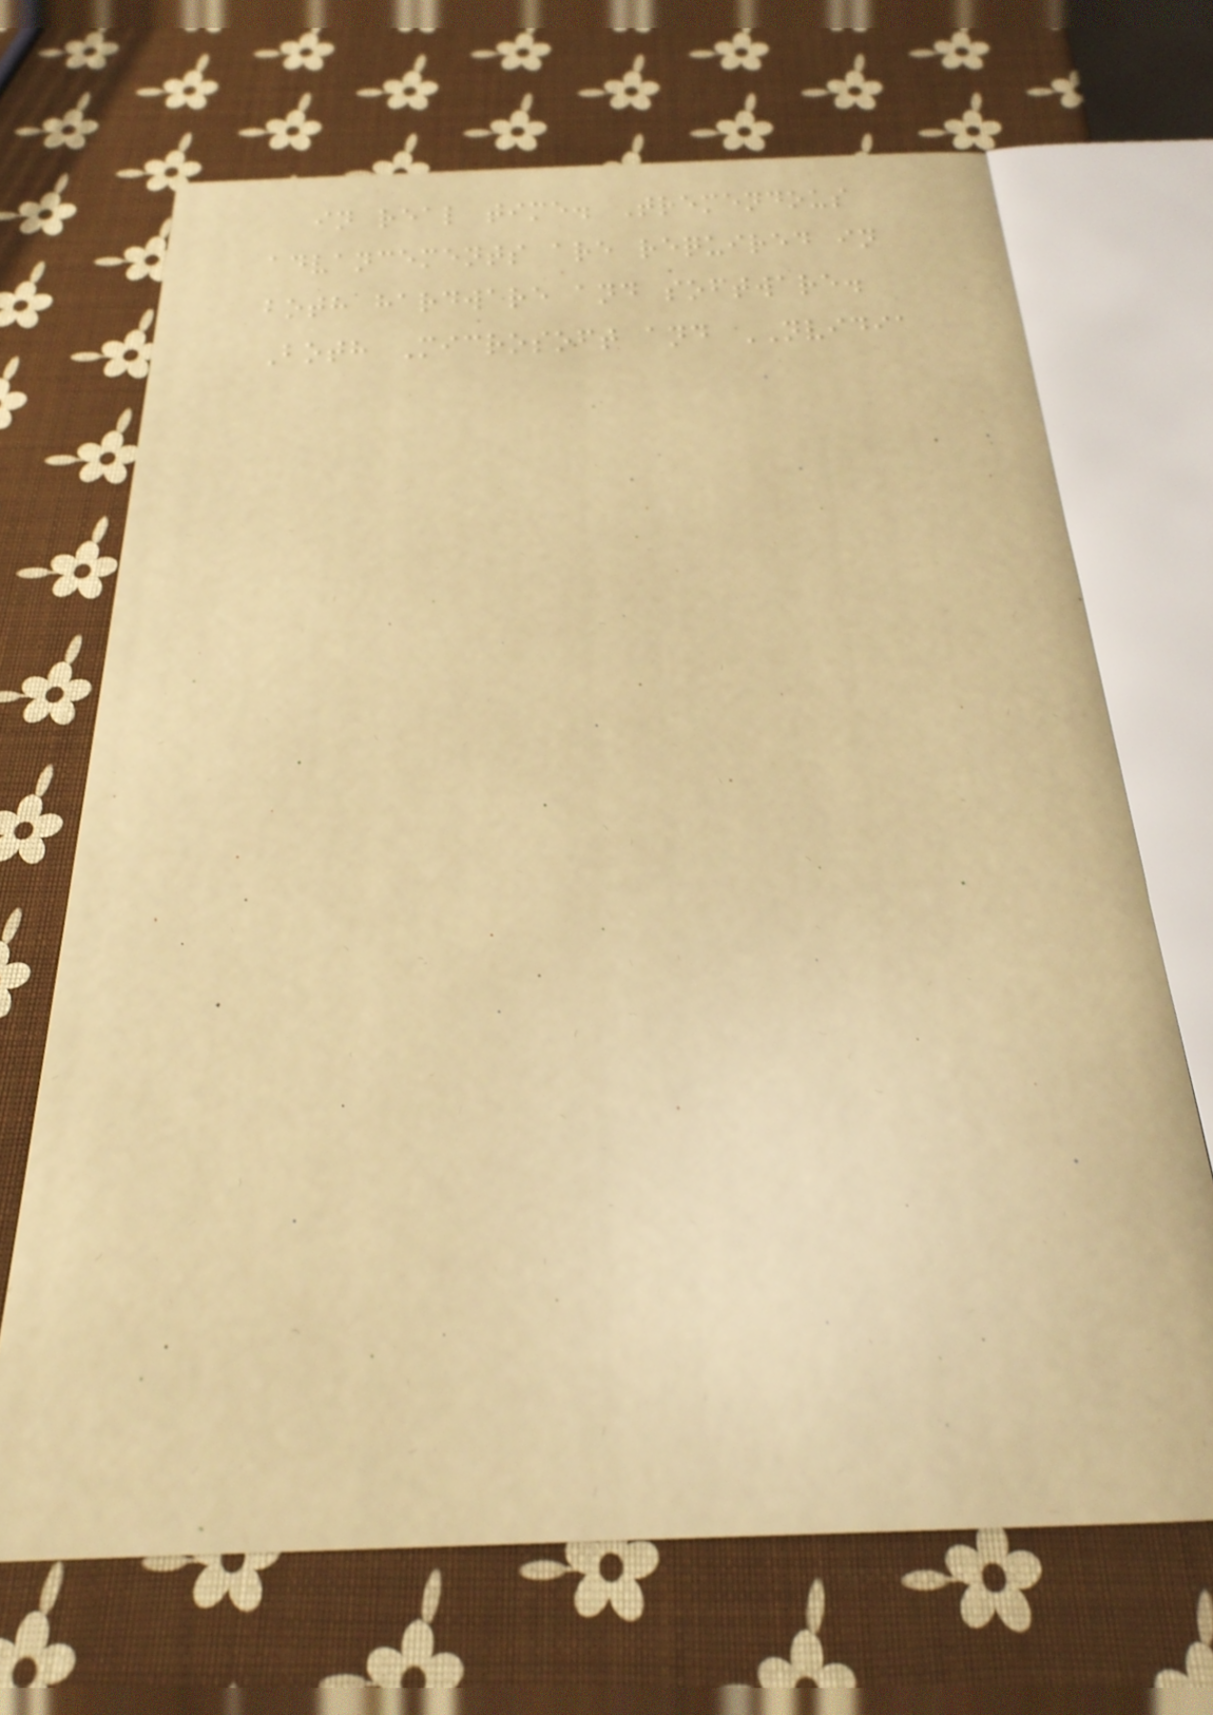in real time. Tremendous
advancements are required in
both hardware and software.
Both Microsoft and NVIDIA
